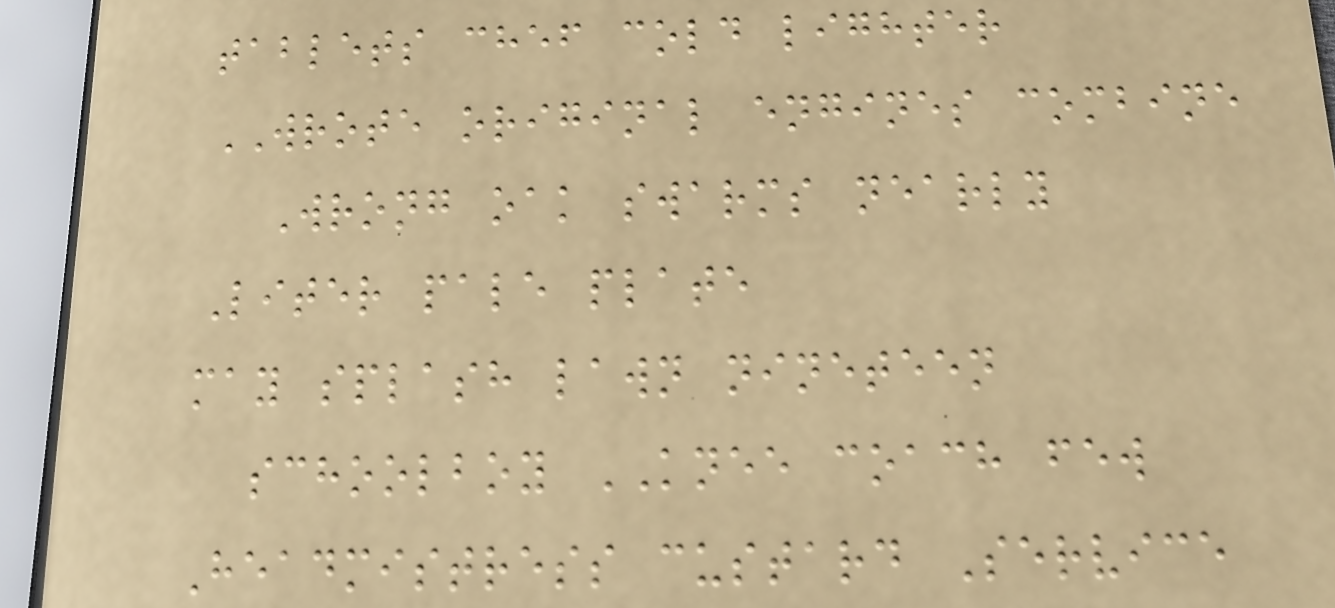tablets chef cold lighter
WROTE original engines combine
Wrong oak swarms nearly
Liter pale plate
may splash lawn nineteen
schoolboy KNEE coach few
Headmistress custard Service
